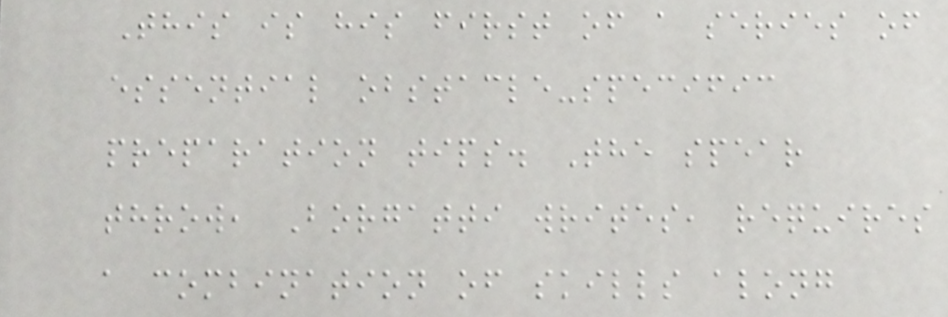This is his first of a series of
essential obstacle-specific
preparation tips. The spear
throw, Borgatti writes, requires
a combination of skills along
